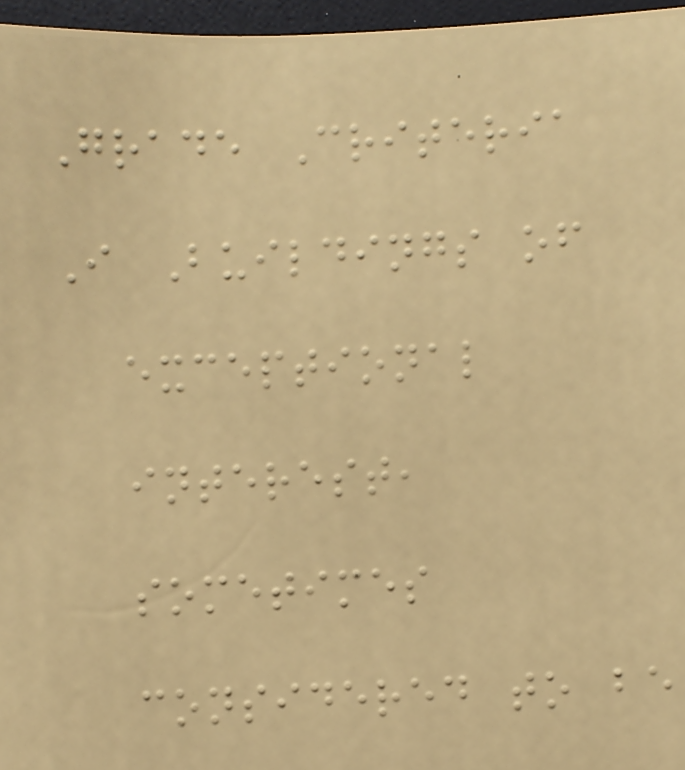Grade Criteria
I Buildings of
exceptional
interest,
sometimes
considered to be
